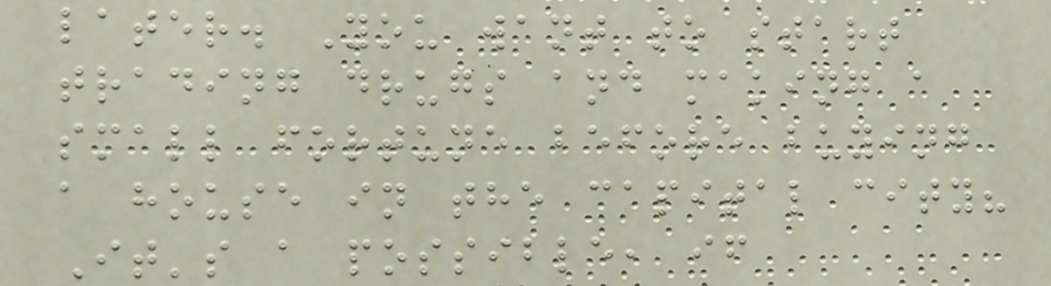later. You want to start
trading drugs and making a
small fortune before buying
a house in the capital city?
It's a possible, if
